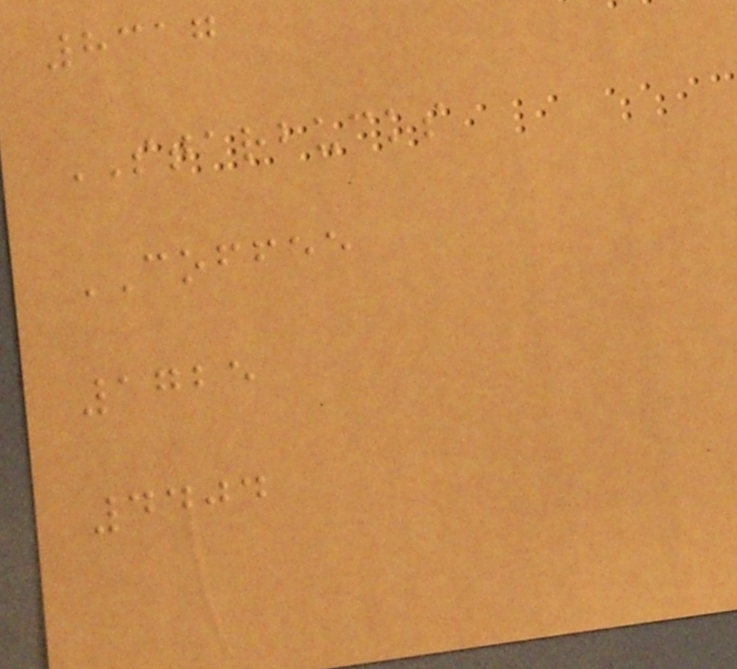8317
STARBUCKS
COFFEE
1725
4404
